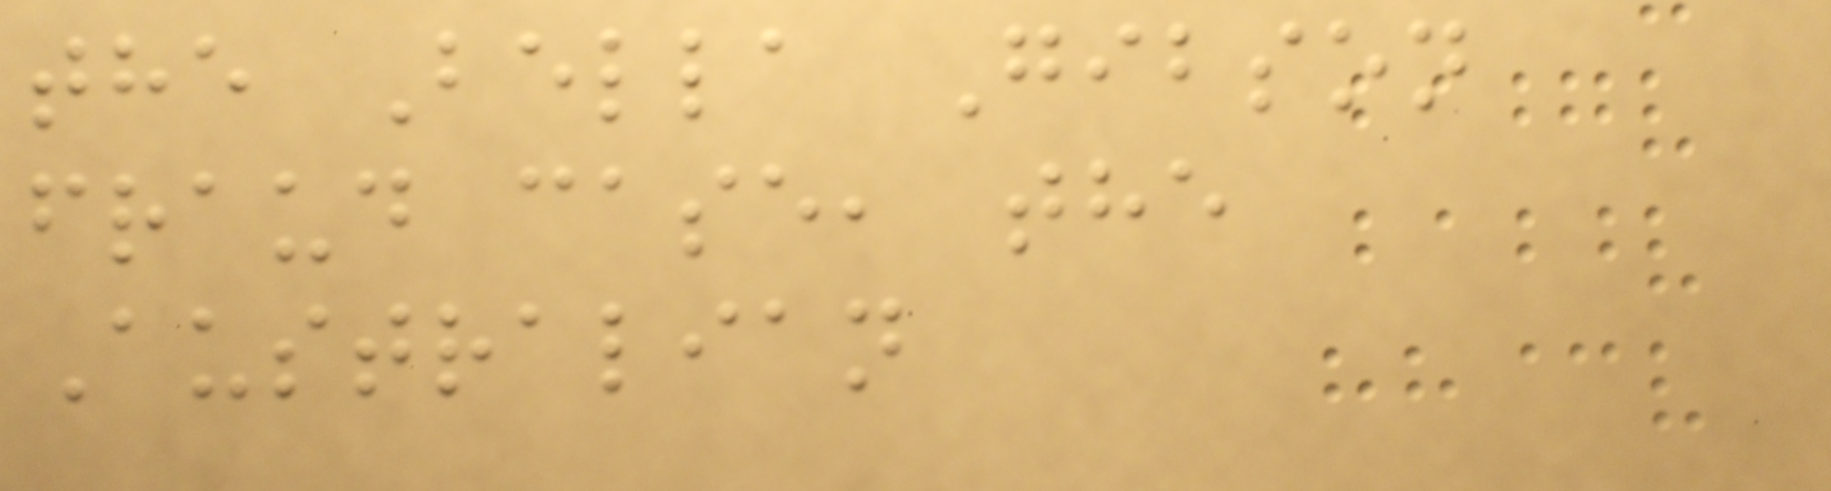the Bella Gibson
fraud case, the
Australian
